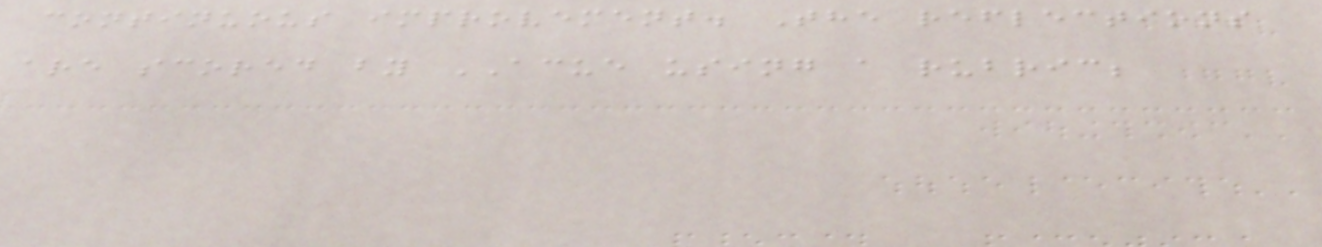continuous improvement. The reflections
are scored by ACUE using a rubric;
